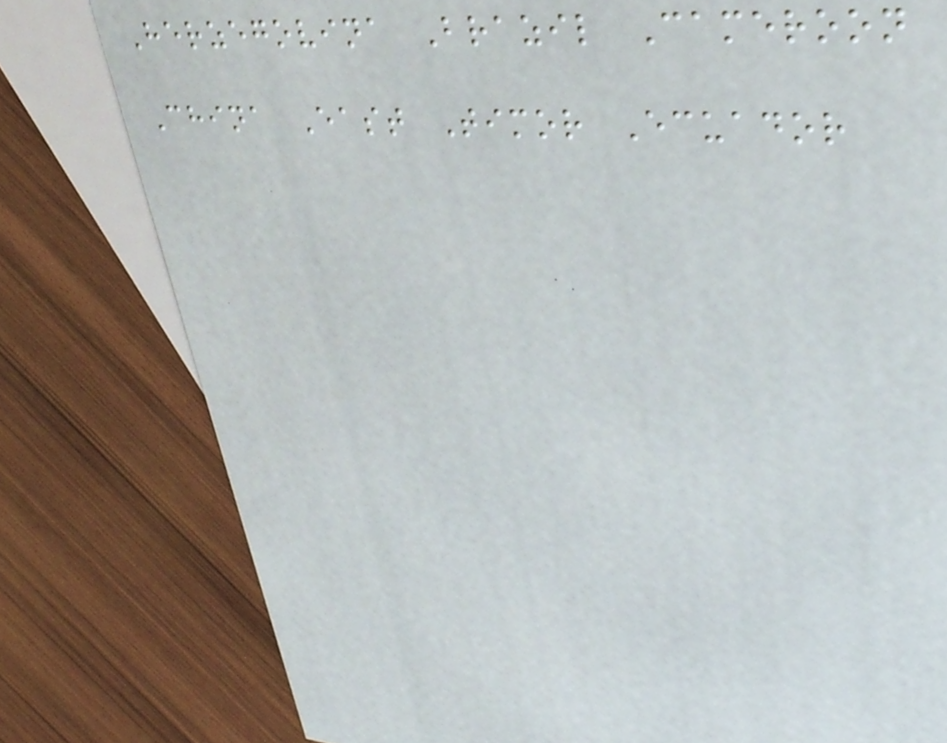Herzegovina Brazil Cameroon
China East Timor Ecuador
